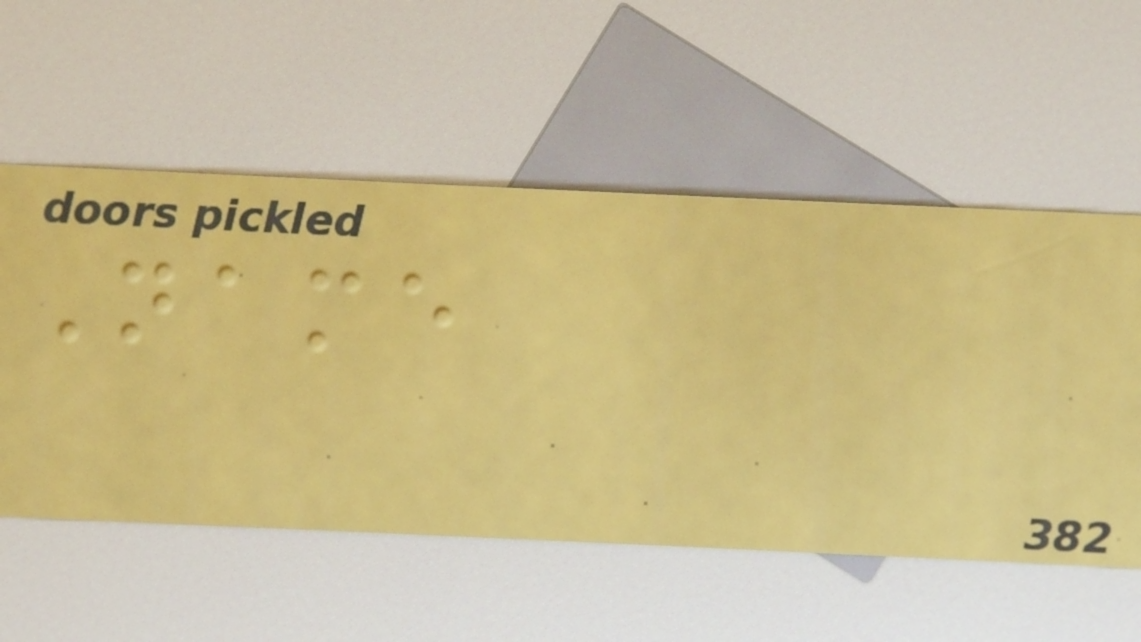Name
